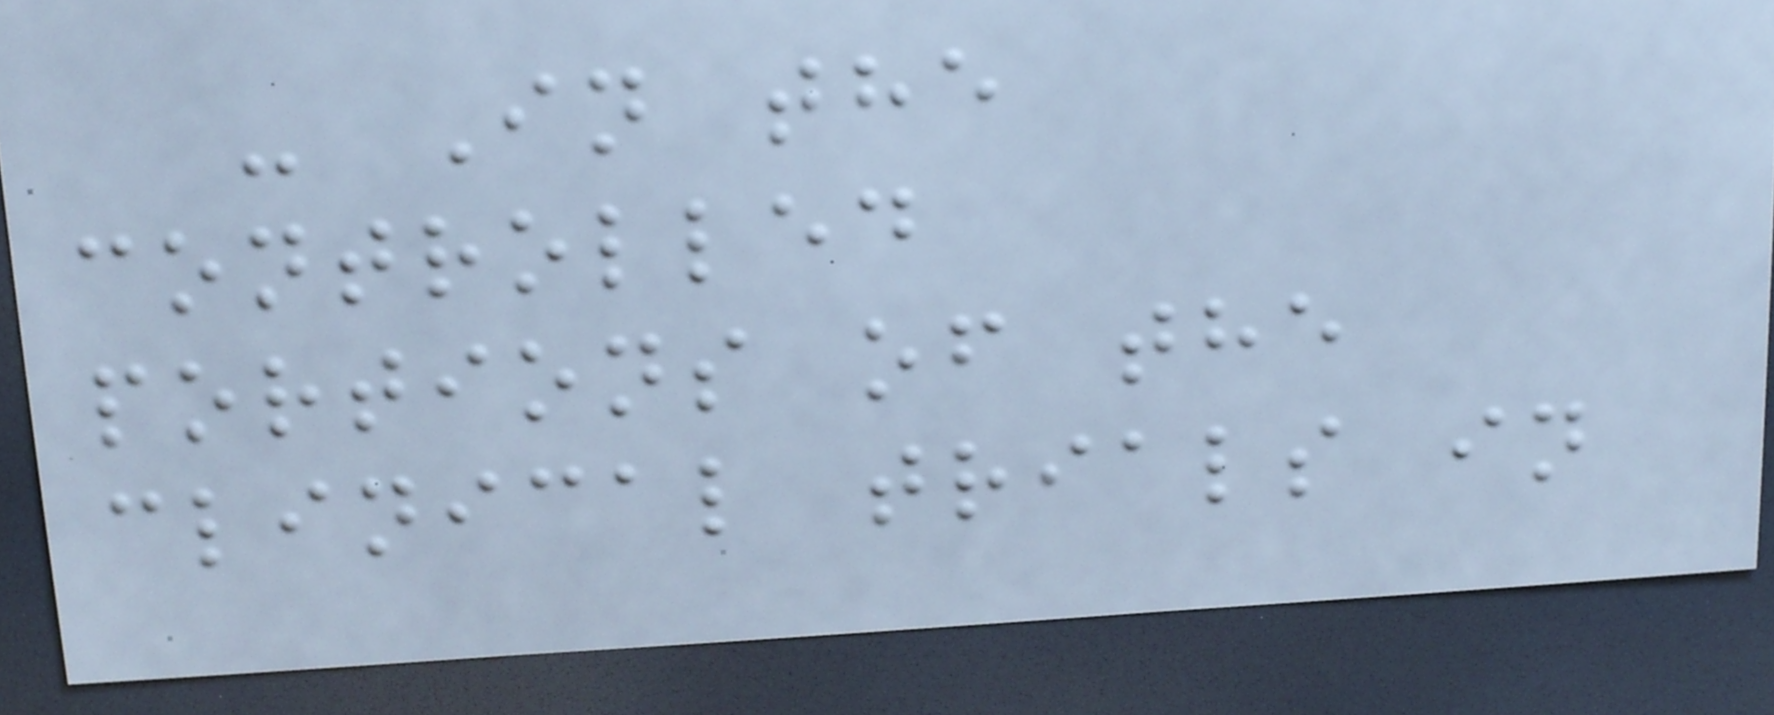- In the
controlled
portions of the
clinical trials in
